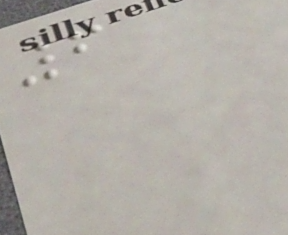6
